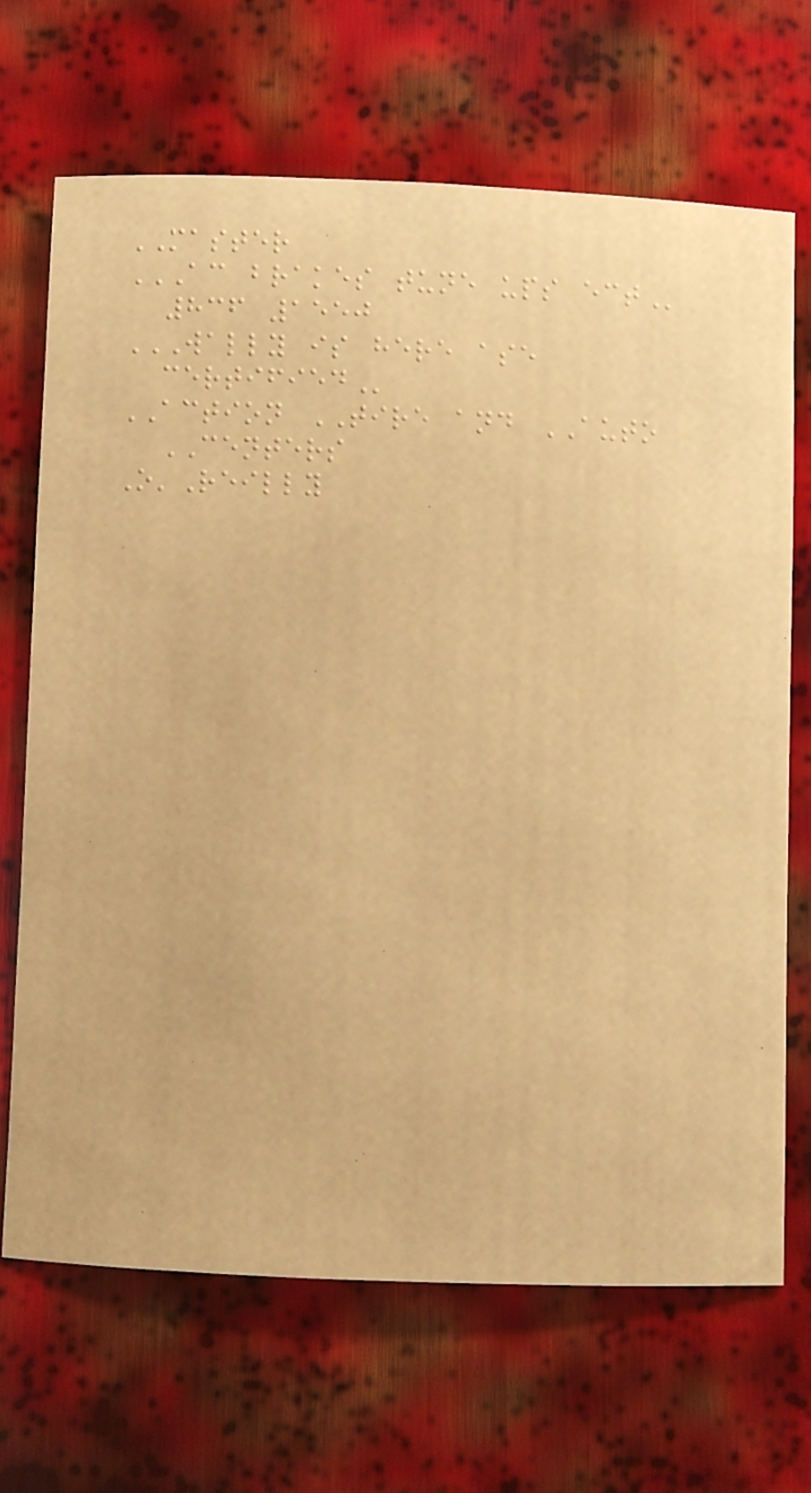MASTER
AC BRAKES TUNE UPS ECT
836 1550
WALLY IS HERE ASE
CERTIFIED
ACTION TIRE and AUTO
CENTERS
O'Reilly
